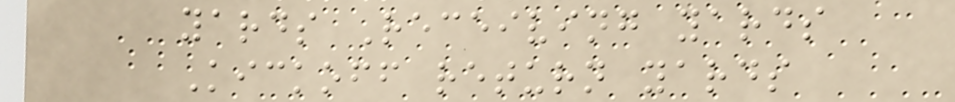yards Receiving yards
Kickoff return yards
